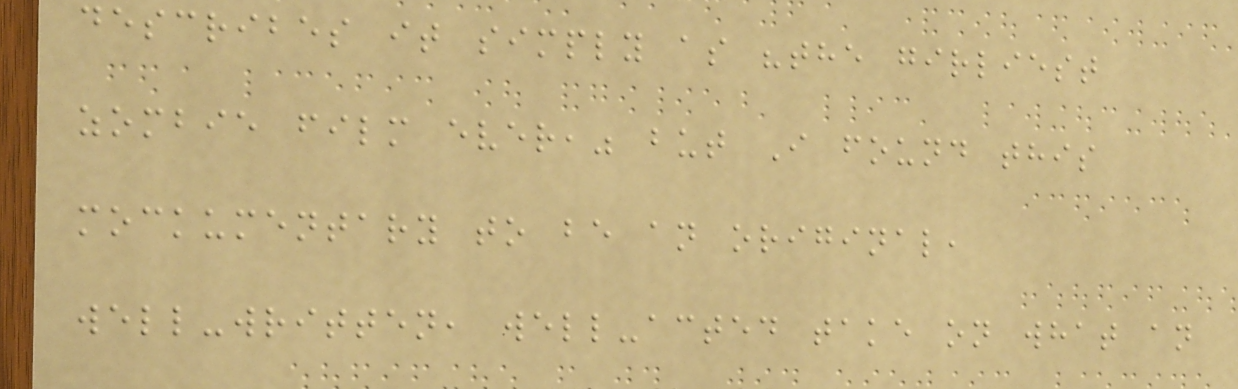describes it simply as "the girliest
zombie film ever," but I found this
mockumentary to be an original,
well-written, well-acted take on what an
